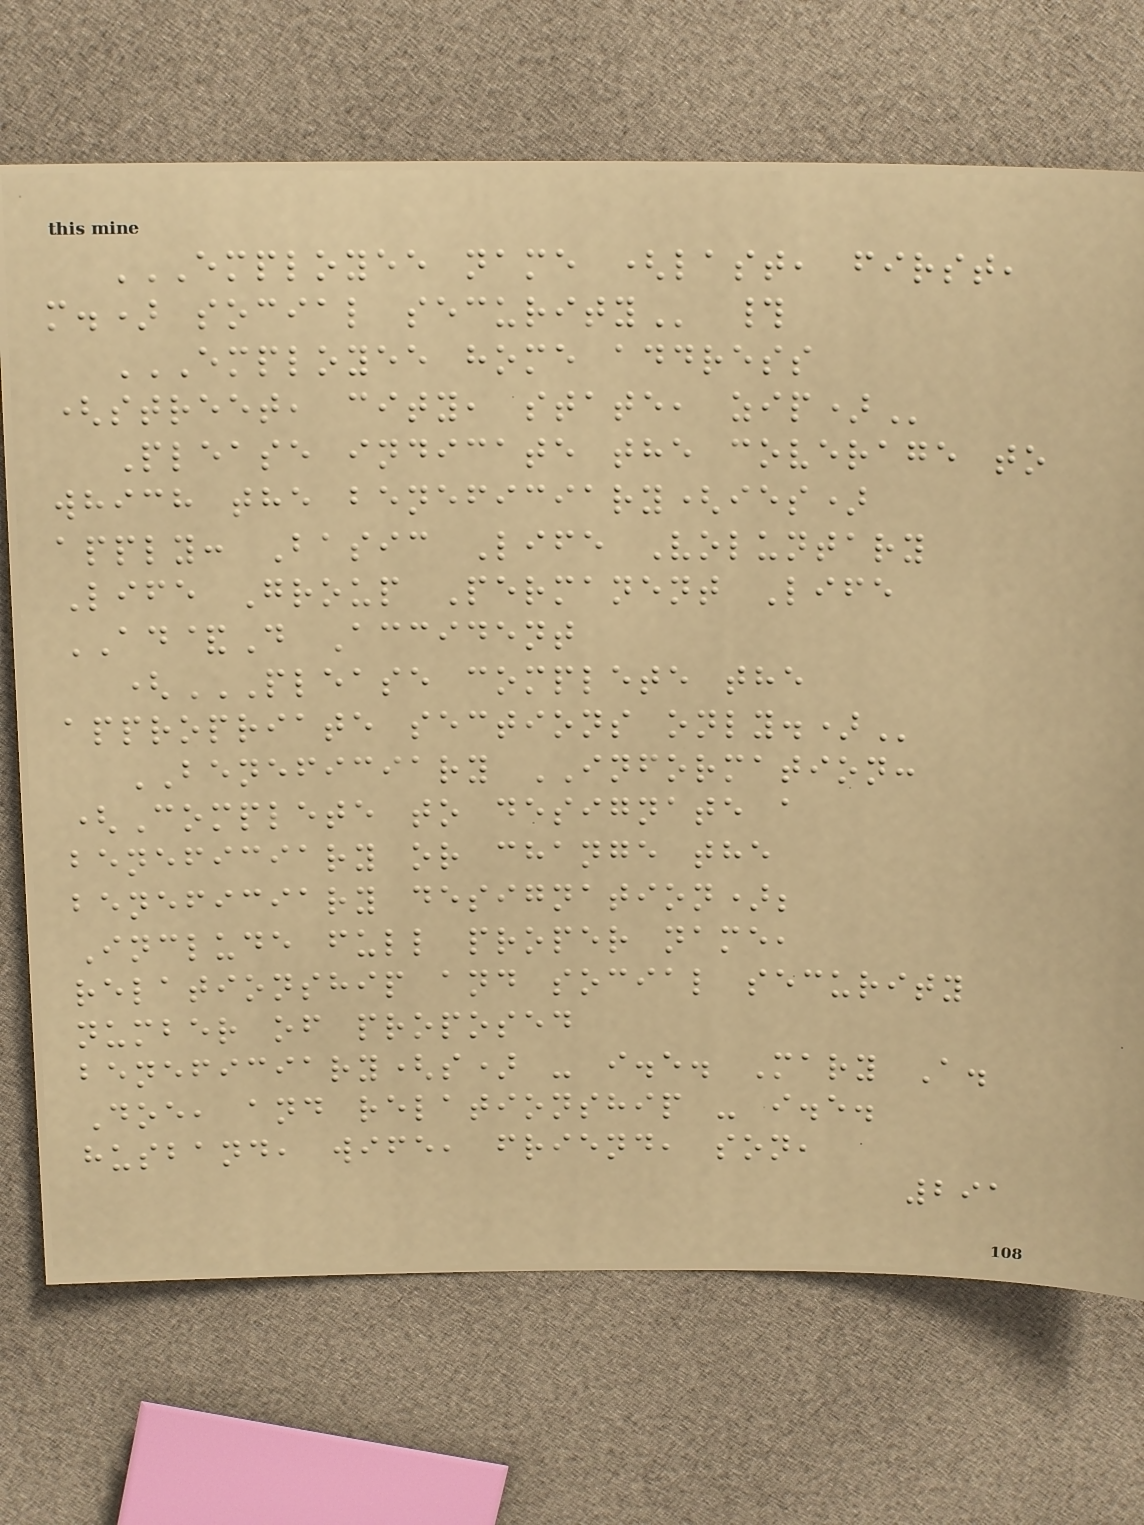EMPLOYEE NAME (LAST, FIRST,
M.) SOCIAL SECURITY #
EMPLOYEE HOME ADDRESS
(STREET, CITY, STATE, ZIP)
Please indicate the coverage to
which the beneficiary(ies)
apply: Basic Life Voluntary
Life Group Permanent Life
AD&D Accident
(PLEASE COMPLETE THE
APPROPRIATE SECTIONS ONLY.)
BENEFICIARY INFORMATION:
(Complete to designate a
beneficiary or change the
beneficiary designation);
Include full proper name,
relationship and social security
number of proposed
beneficiary(s) - i.e. Mary A.
Doe, and relationship - i.e.
husband, wife, friend, son,
291
